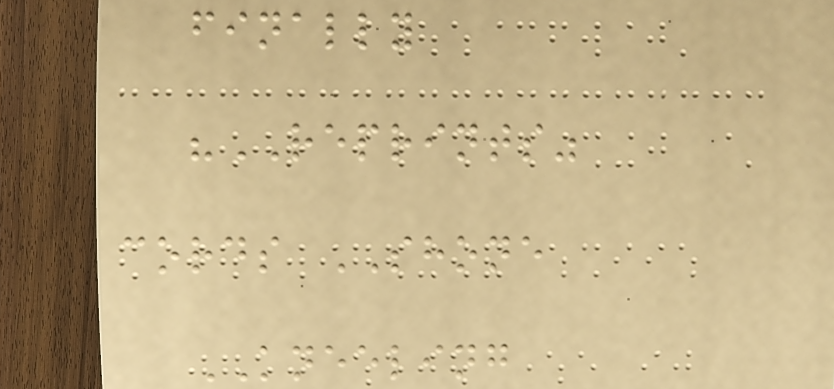finally
"REPRINTS"
cords SHONE
KNEELING
